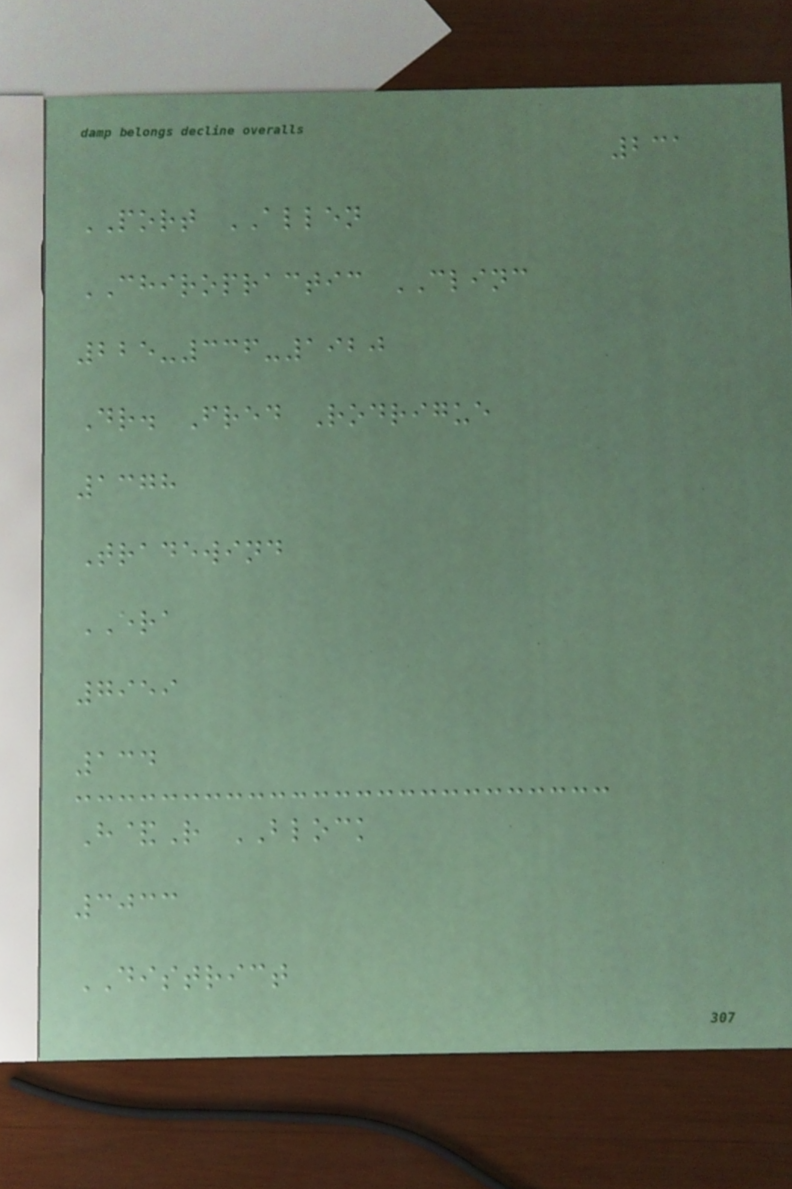231
PORT ALLEN
CHIROPRACTIC CLINC
225-336-1920
Dr. Fred Rodrigue
1378
Tradewind
ERA
7959
134
H&R BLOCK
3033
DISTRICT
